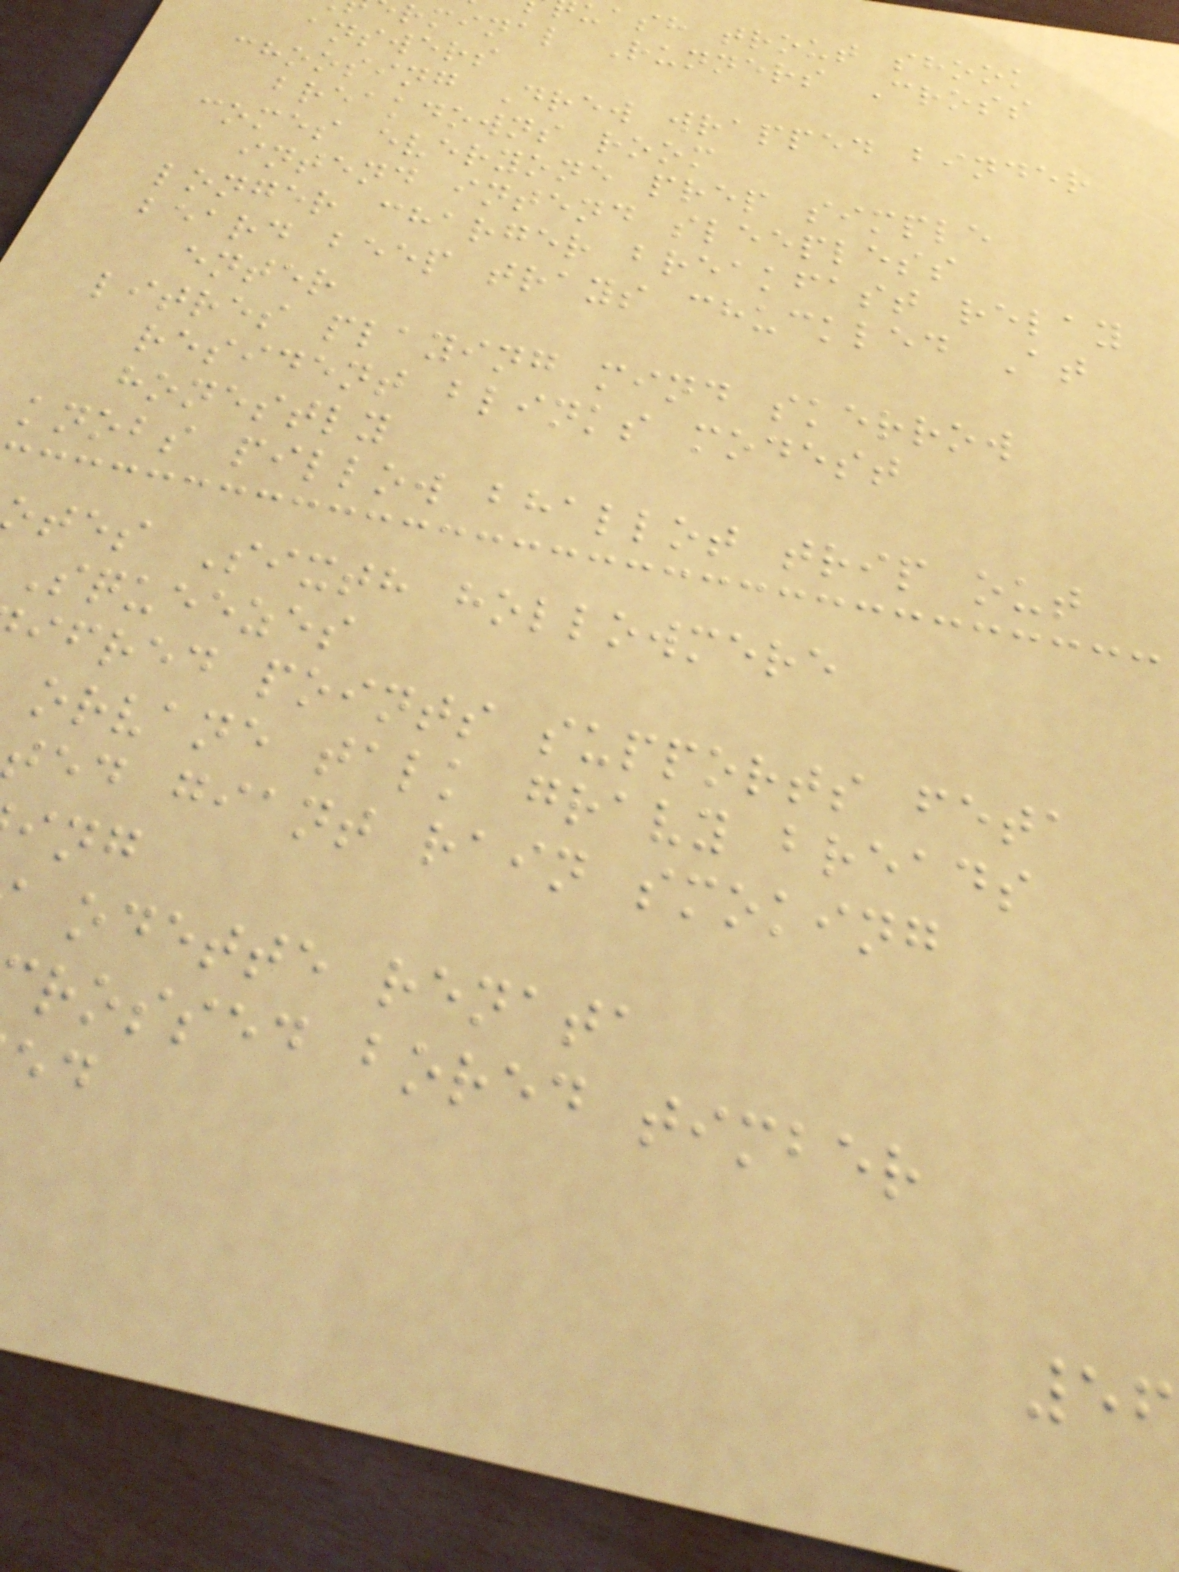uash trout shook
rminal Runners Cross
answers
choosing Drew wrapped binder
breakdowns room
comes everyone prep simple
intend intend sleepless
longer charger breakfast relay
beard beep trays chuckled At
enter
litres playing mind skerrow
resident blinks modest
honestly
knobs pillow bhallot trip out
tes Sixth hollowmere
Squeezes
ifred points supports feta
orvane talk gravy breads
ed giant rain smoking
odette renata
rossed bored timber
56
